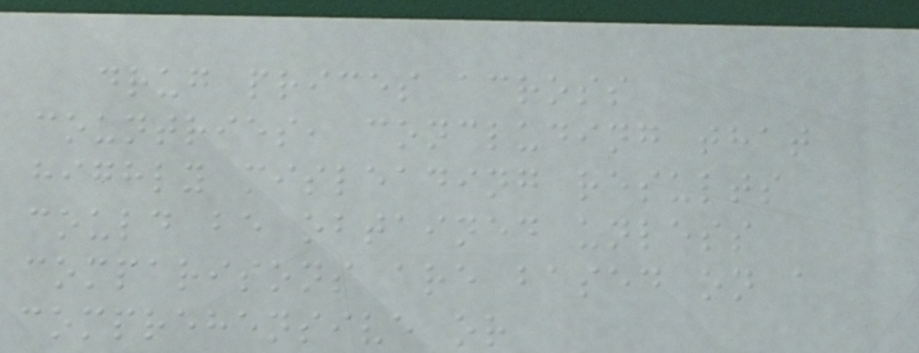drug prices across
countries, concluding that
highly misleading results
could be obtained unless
comparisons are based on a
comprehensive or
